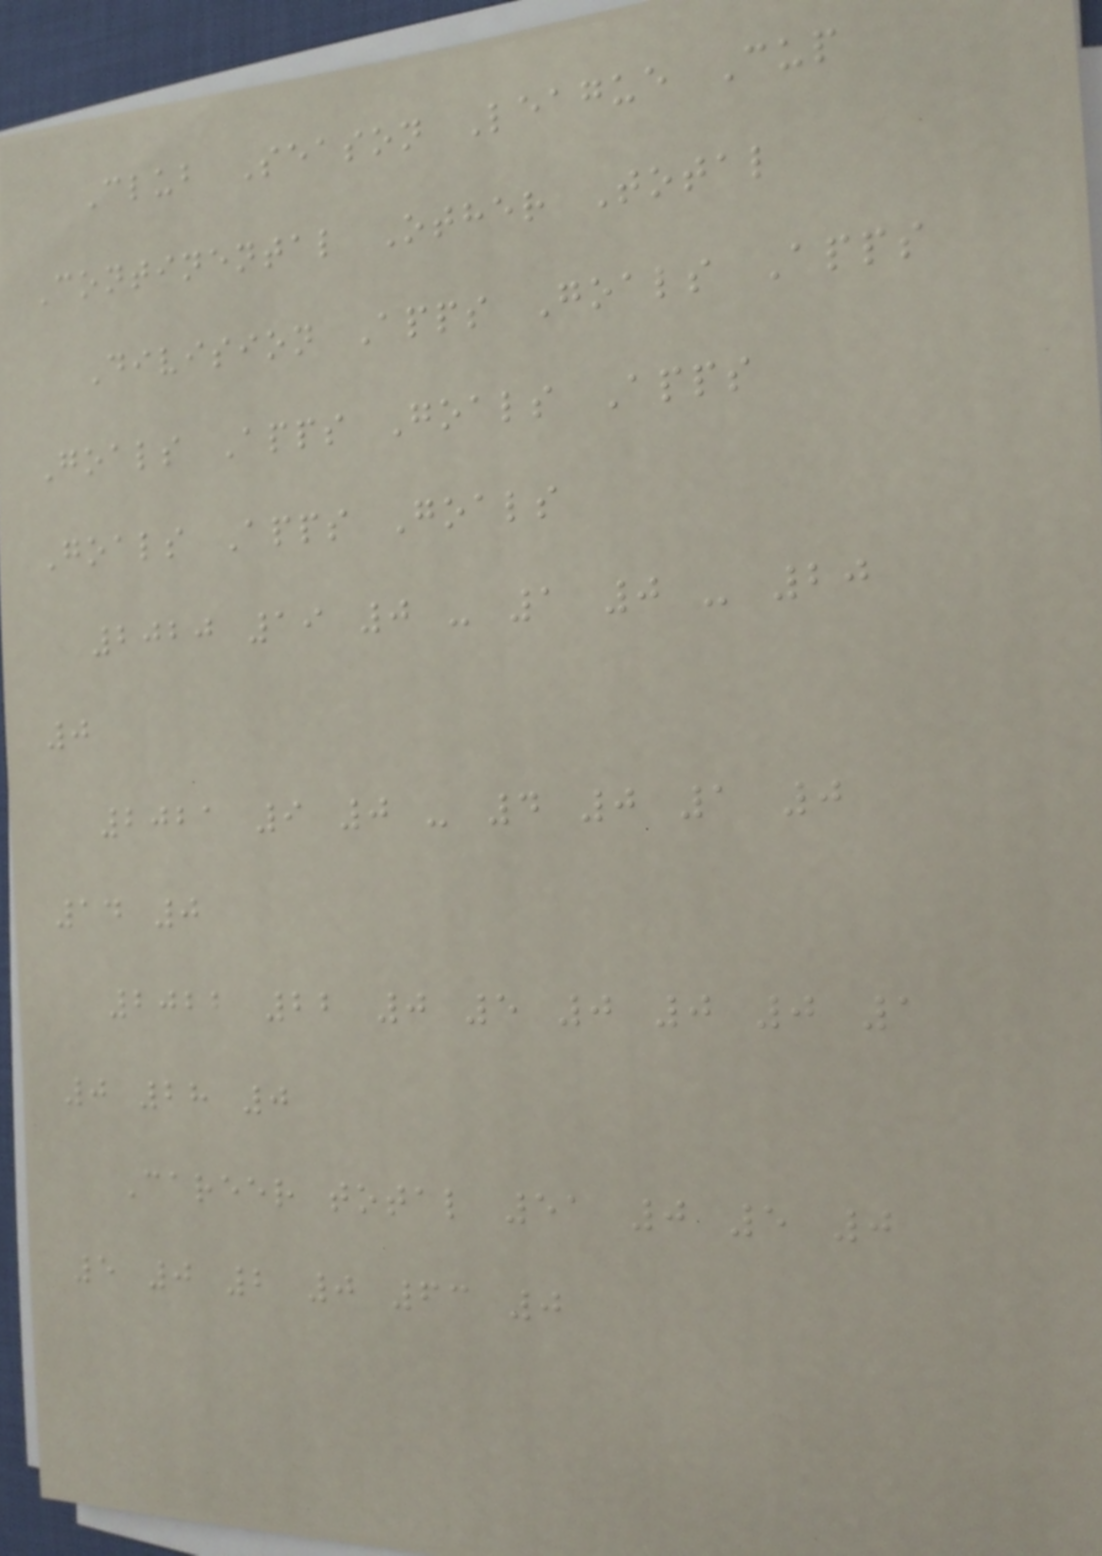Club Season League Cup
Continental Other Total
Division Apps Goals Apps
Goals Apps Goals Apps
Goals Apps Goals
2020 19 0 - 1 0 - 20
0
2021 9 0 - 4 0 1 0
14 0
2022 22 0 5 0 0 0 1
0 28 0
Career total 51 0 5 0
5 0 2 0 63 0
